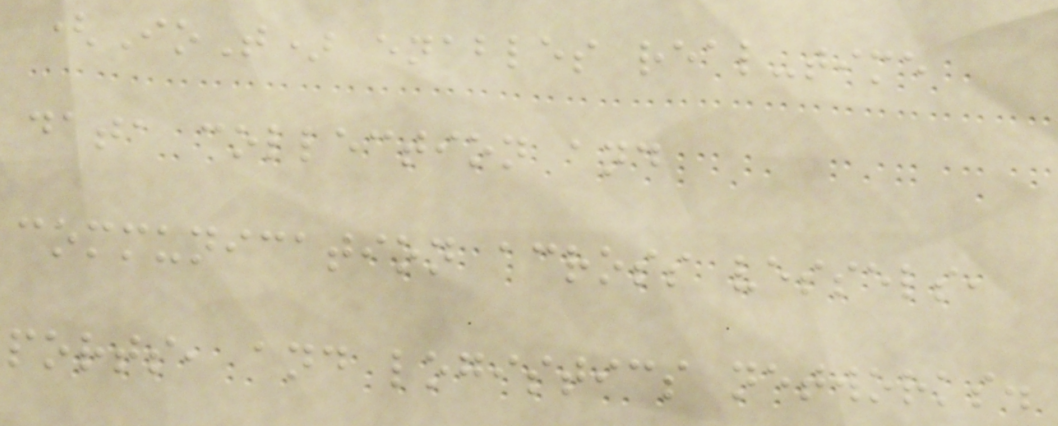(IoT) enables real-time
data collection and
communication across vessels,
ports, and logistics networks.
